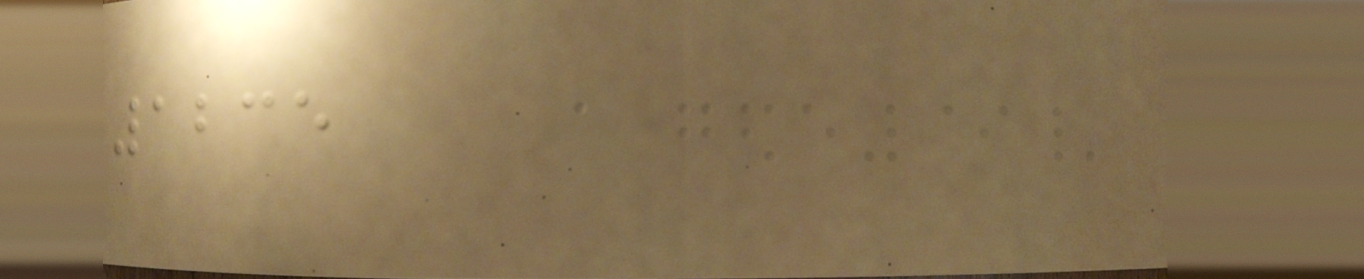1235
